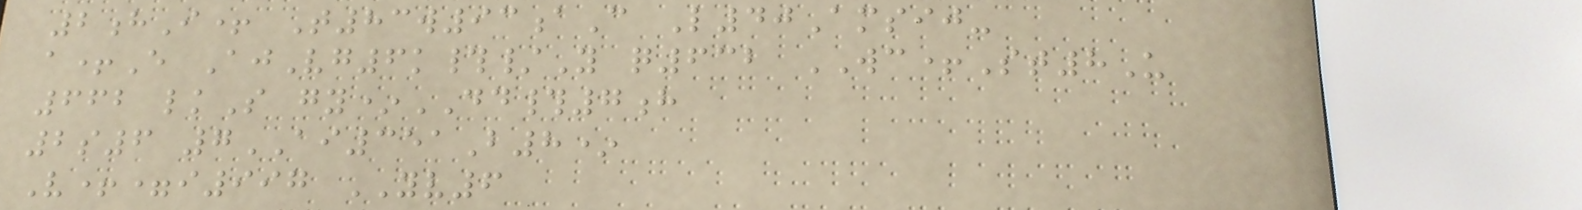2hI+ T83w93aC L40Amsij-
a+E AjVg6k#/Y q632 WC+St8U
662 lkS gy*DD#7h
2s6 7AI351B8*
V+=i997 YV6
